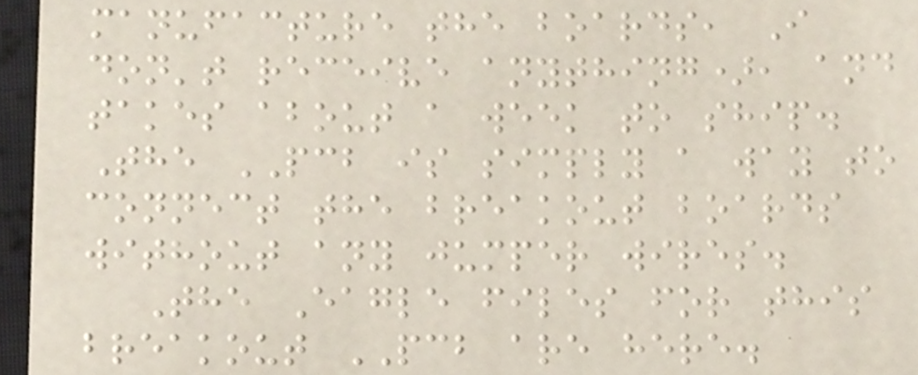manufacture the boards, I
don't receive anything), and
takes about a week to ship.
The PCB is simply a way to
connect the breakout boards
without any jumper wires.
The Eagle files for this
breakout PCB are here.
